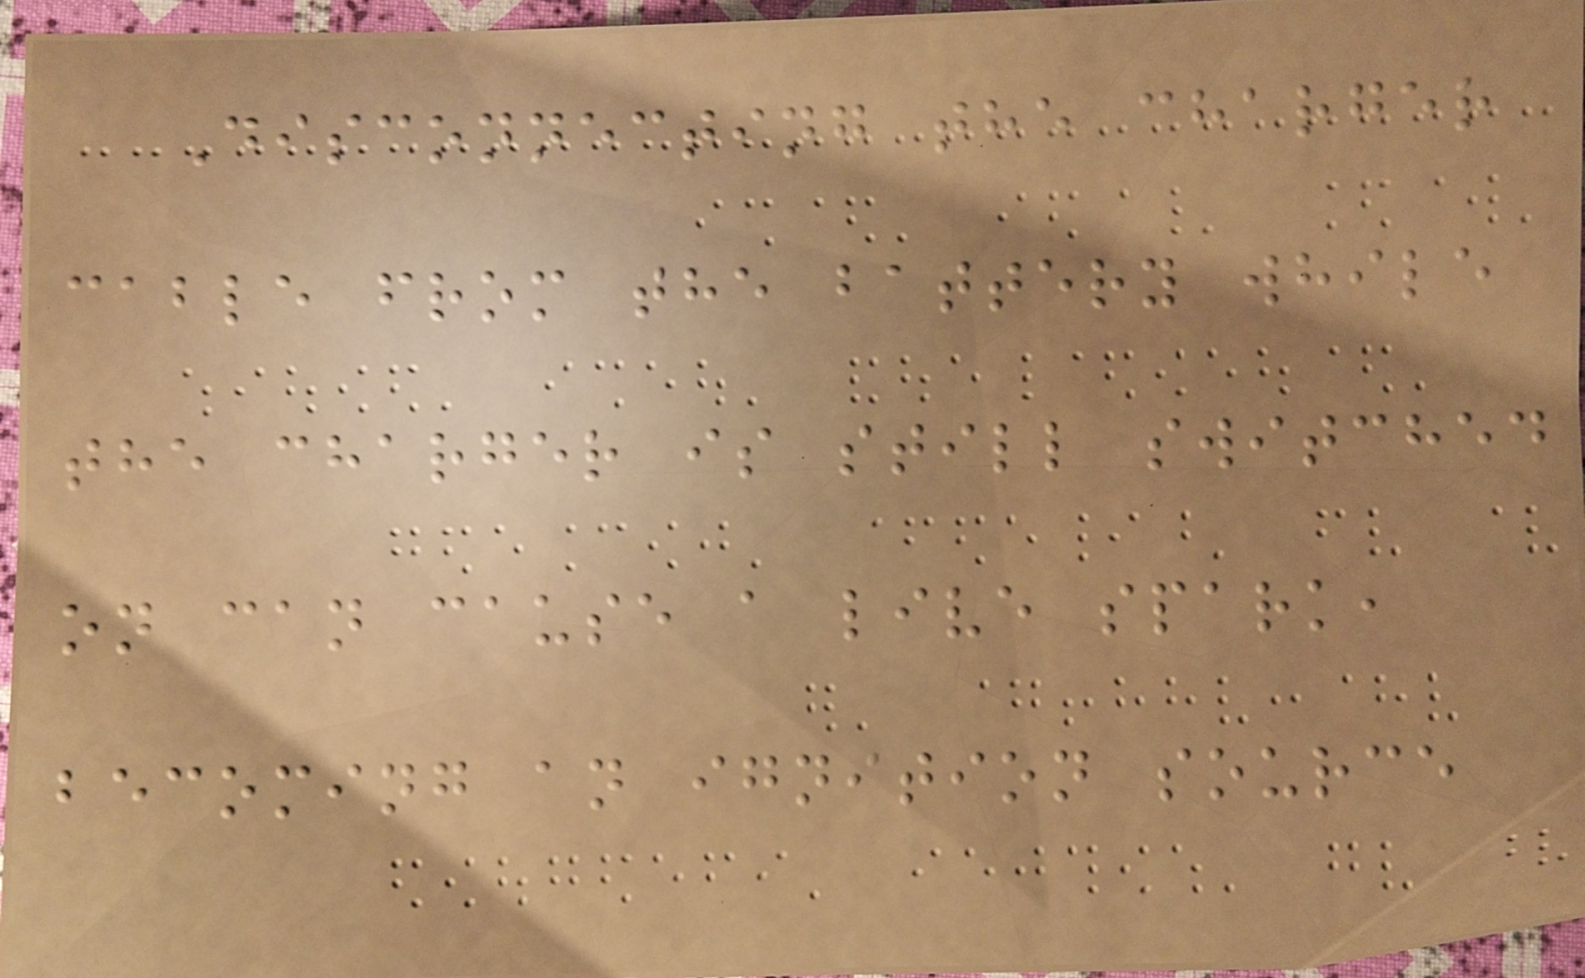Disconnecting the charger
cable from the battery while
the charger is still switched
on can cause a live spark,
becoming an ignition source
